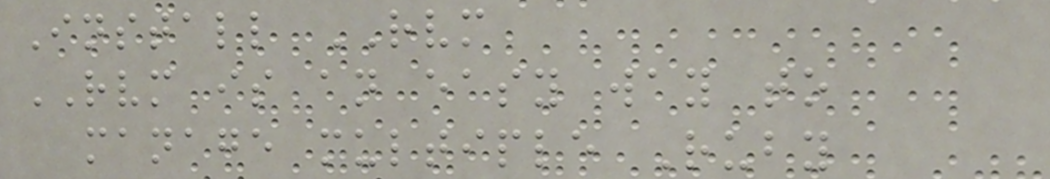Install RVM
RVM is an easy way to
manage multiple Ruby
